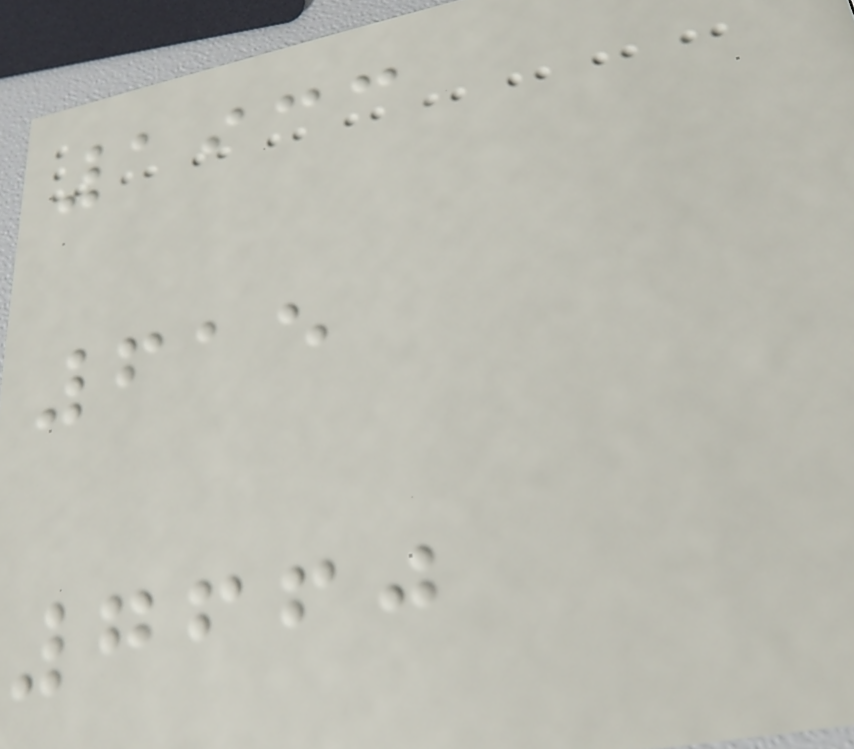1933
615
7660
